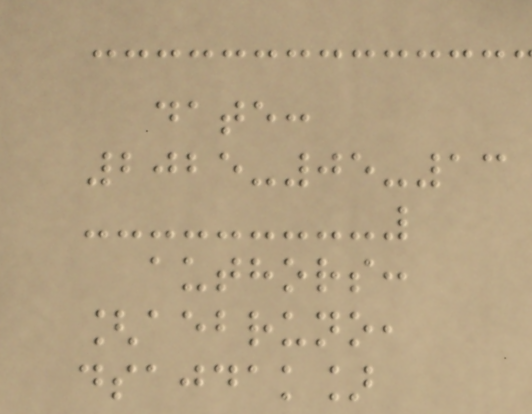date:
2025-05-13
authors:
[aebruno,
dsajdak]
